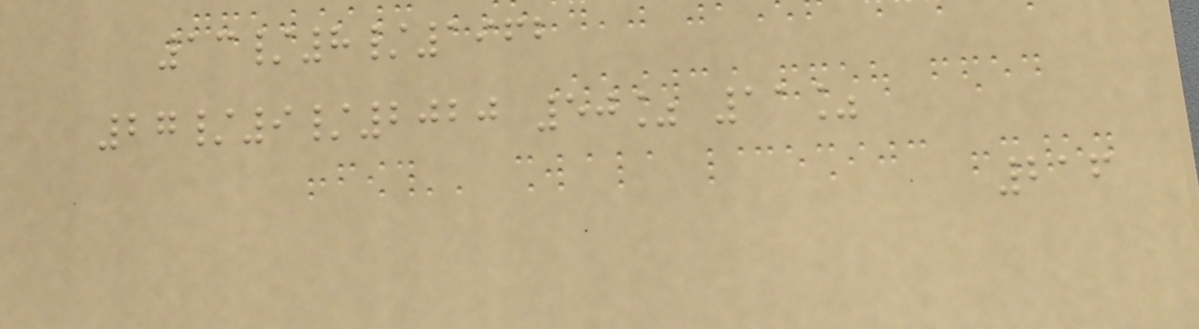13/8/1962
27/9/2020 50% 11%
216
